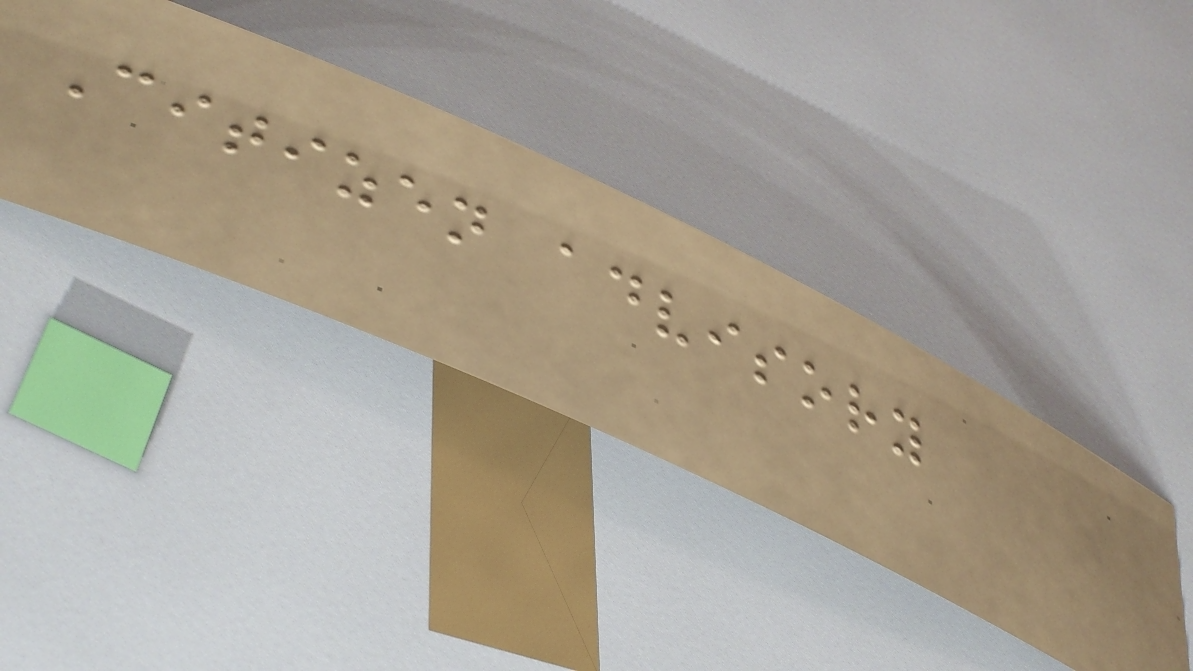Citizen advisory
